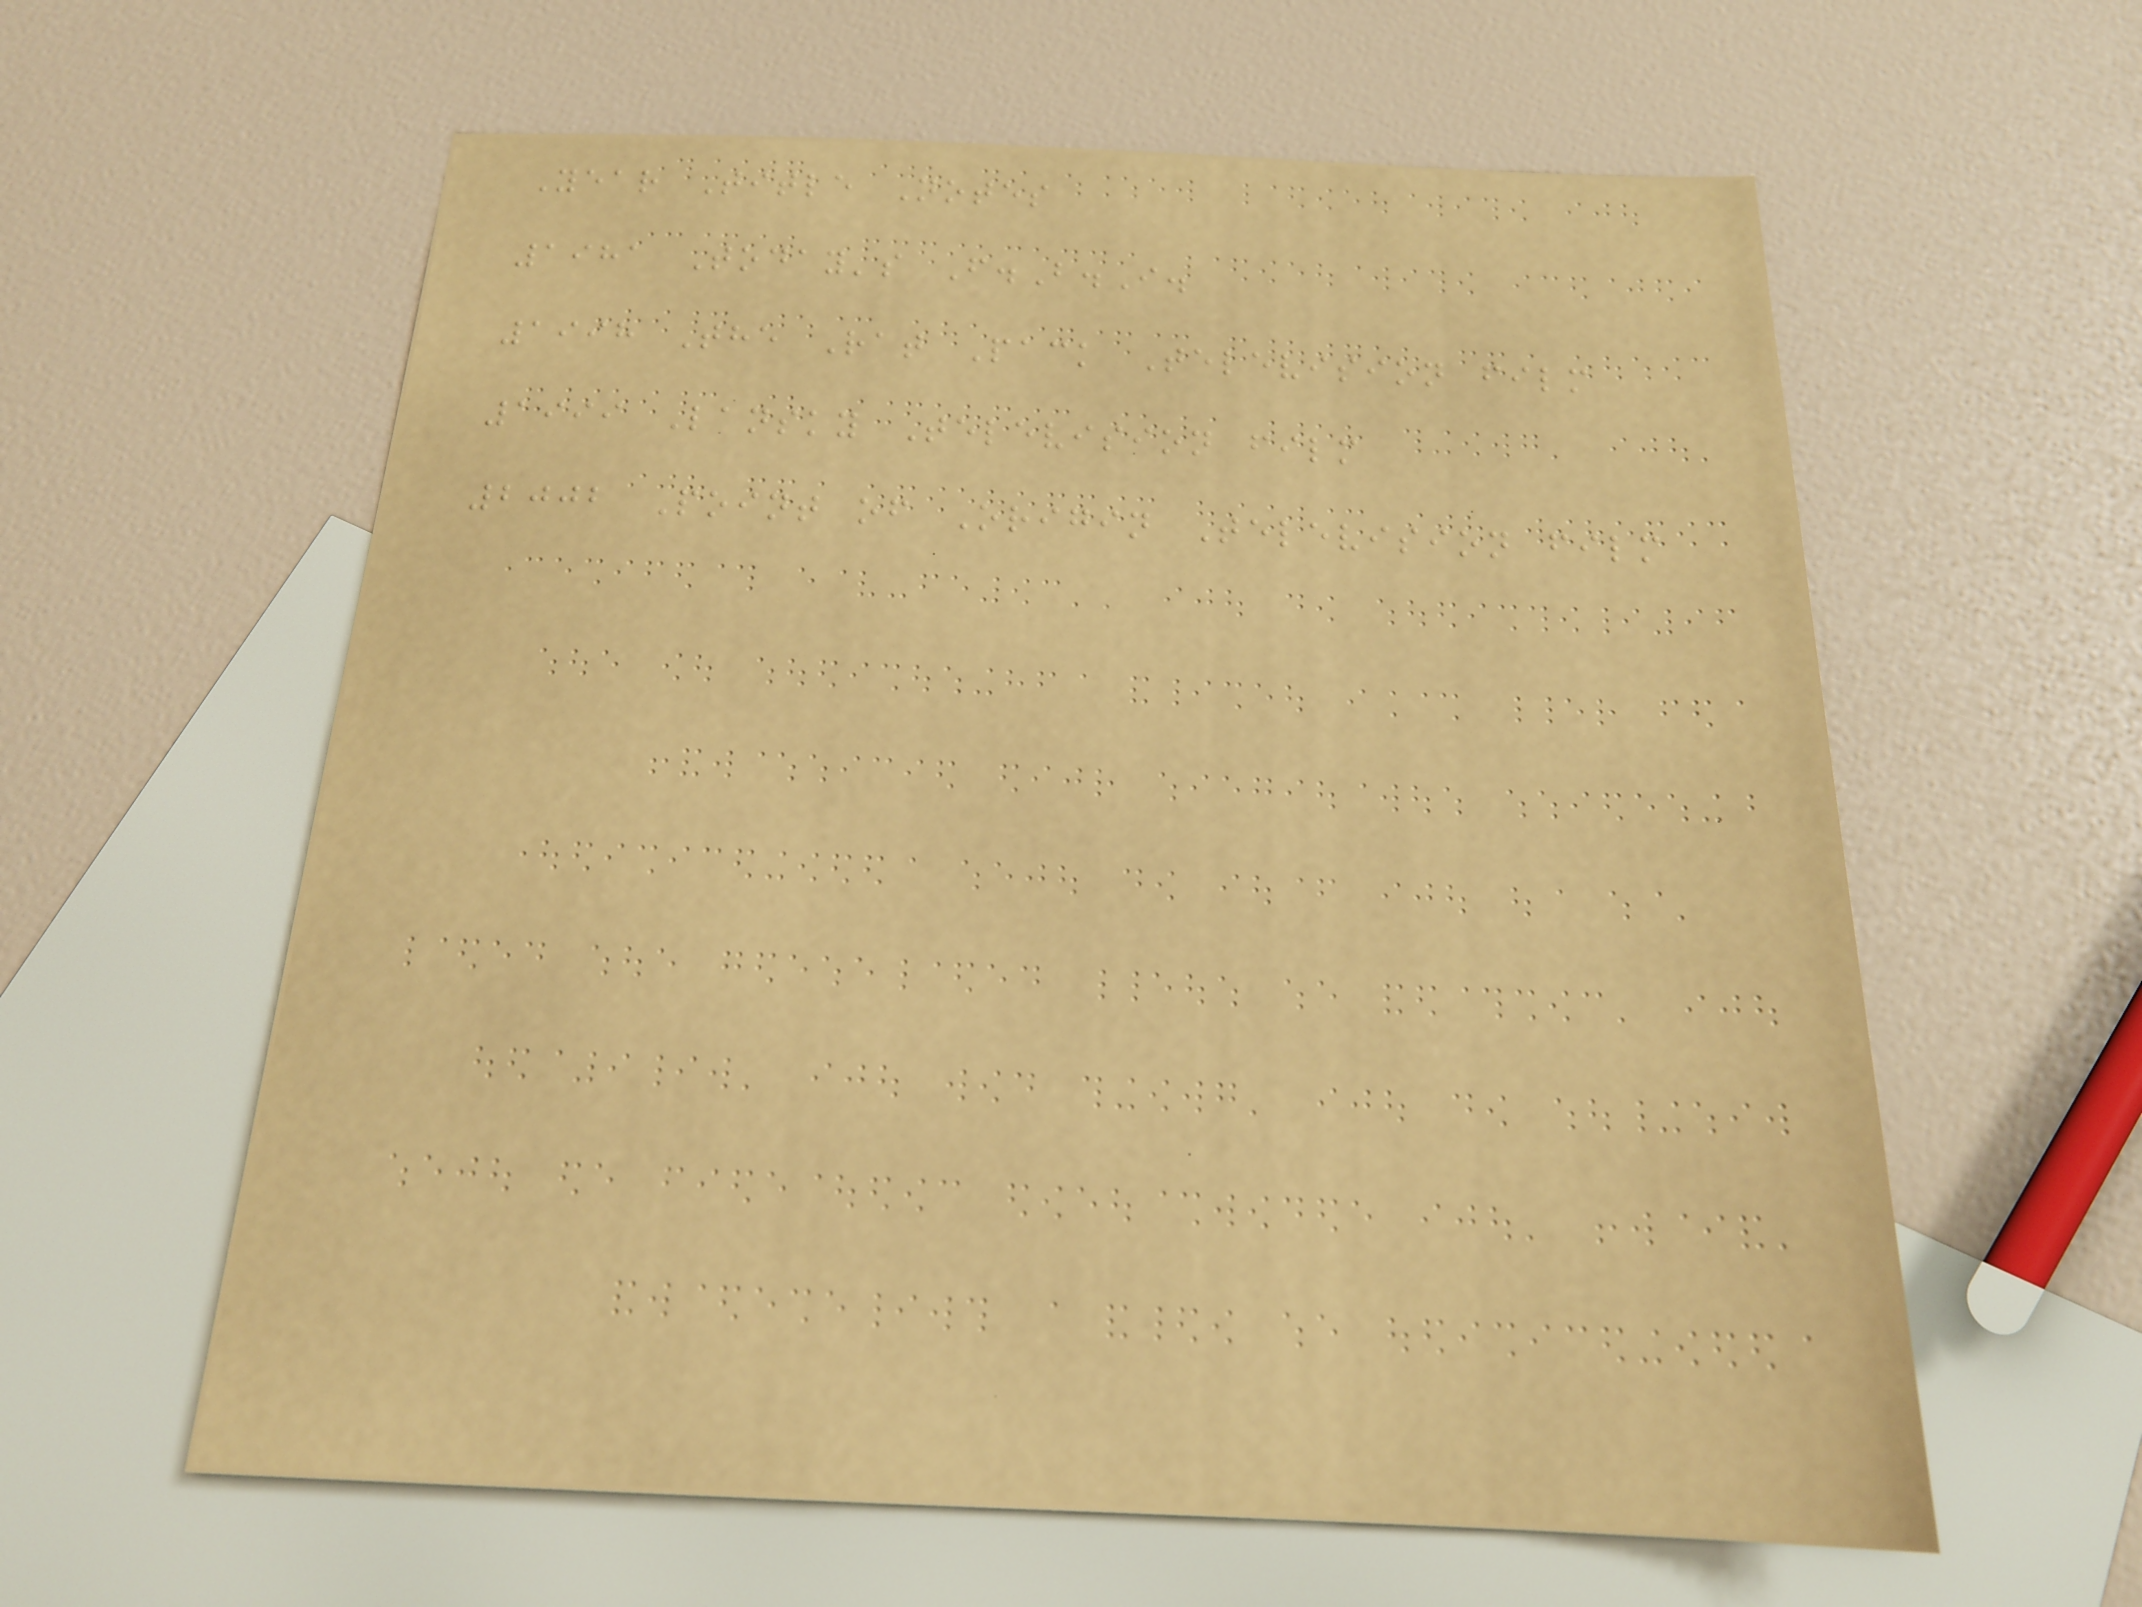Year Title Notes
1981 Today's F.B.I.
1998 The Rat Pack Television film
1999 Lansky Television film
2002 Point of Origin Television film
